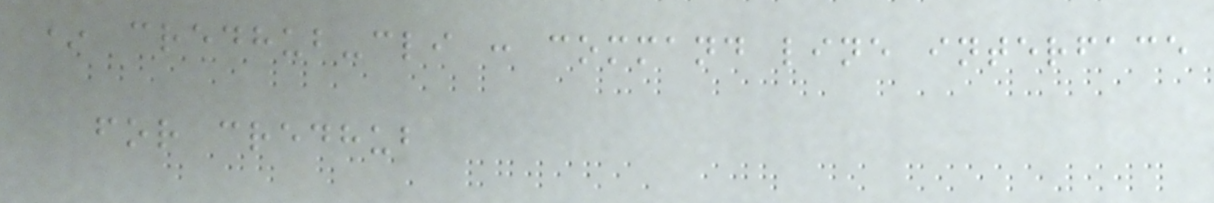* credhub-cli : command line interface
for credhub
